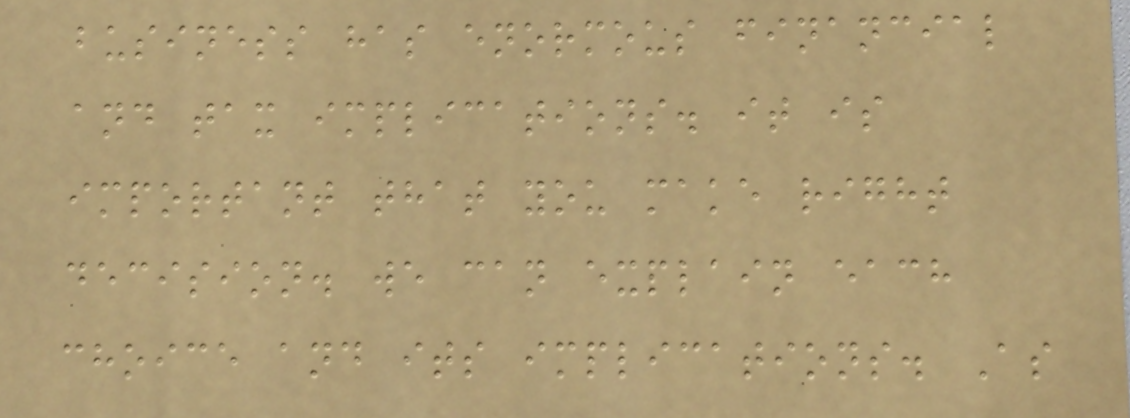business has enormous financial
and tax implications. it is
important that you make right
decision. we can explain each
choice and its implications. As
